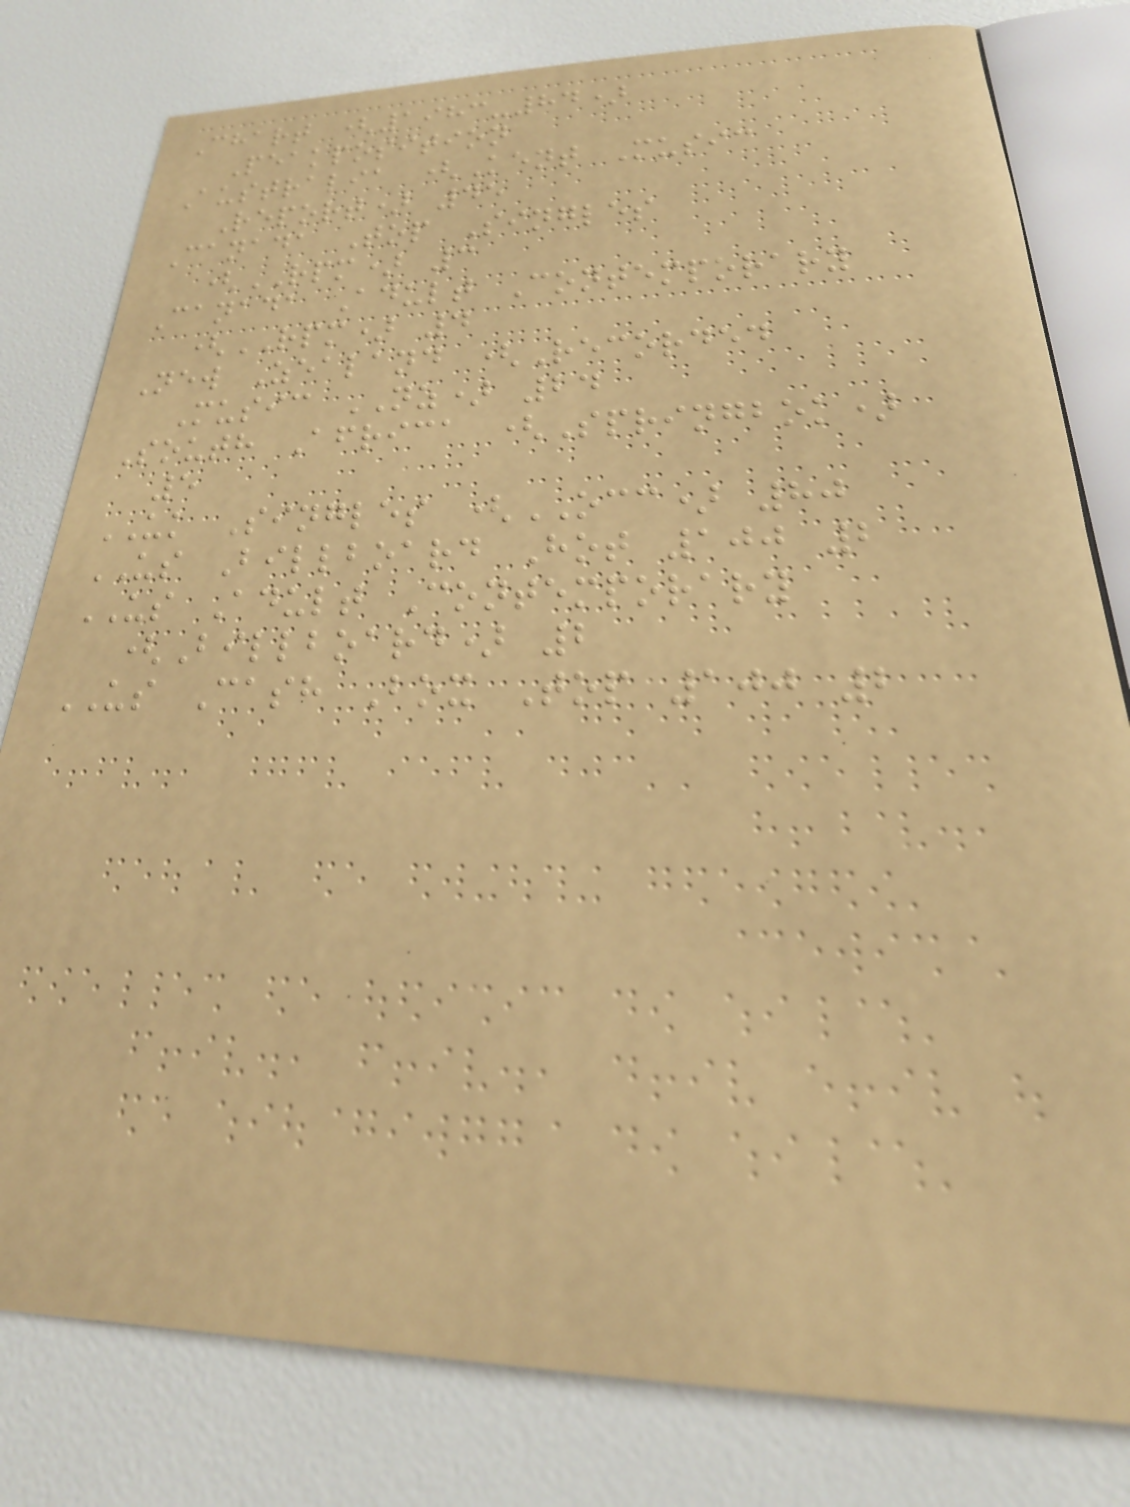Chart (1983-84)
Peakposition
Australia (Kent Music
Report) 45
Canada Top Singles
(RPM) 3
Canada Adult Contemporary
(RPM) 4
New Zealand (Recorded
Music NZ) 24
South Africa (Springbok)
5
UK Singles (OCC) 80
US Billboard Hot 100 2
US Adult Contemporary
(Billboard) 2
US Cash Box Top 100 2
